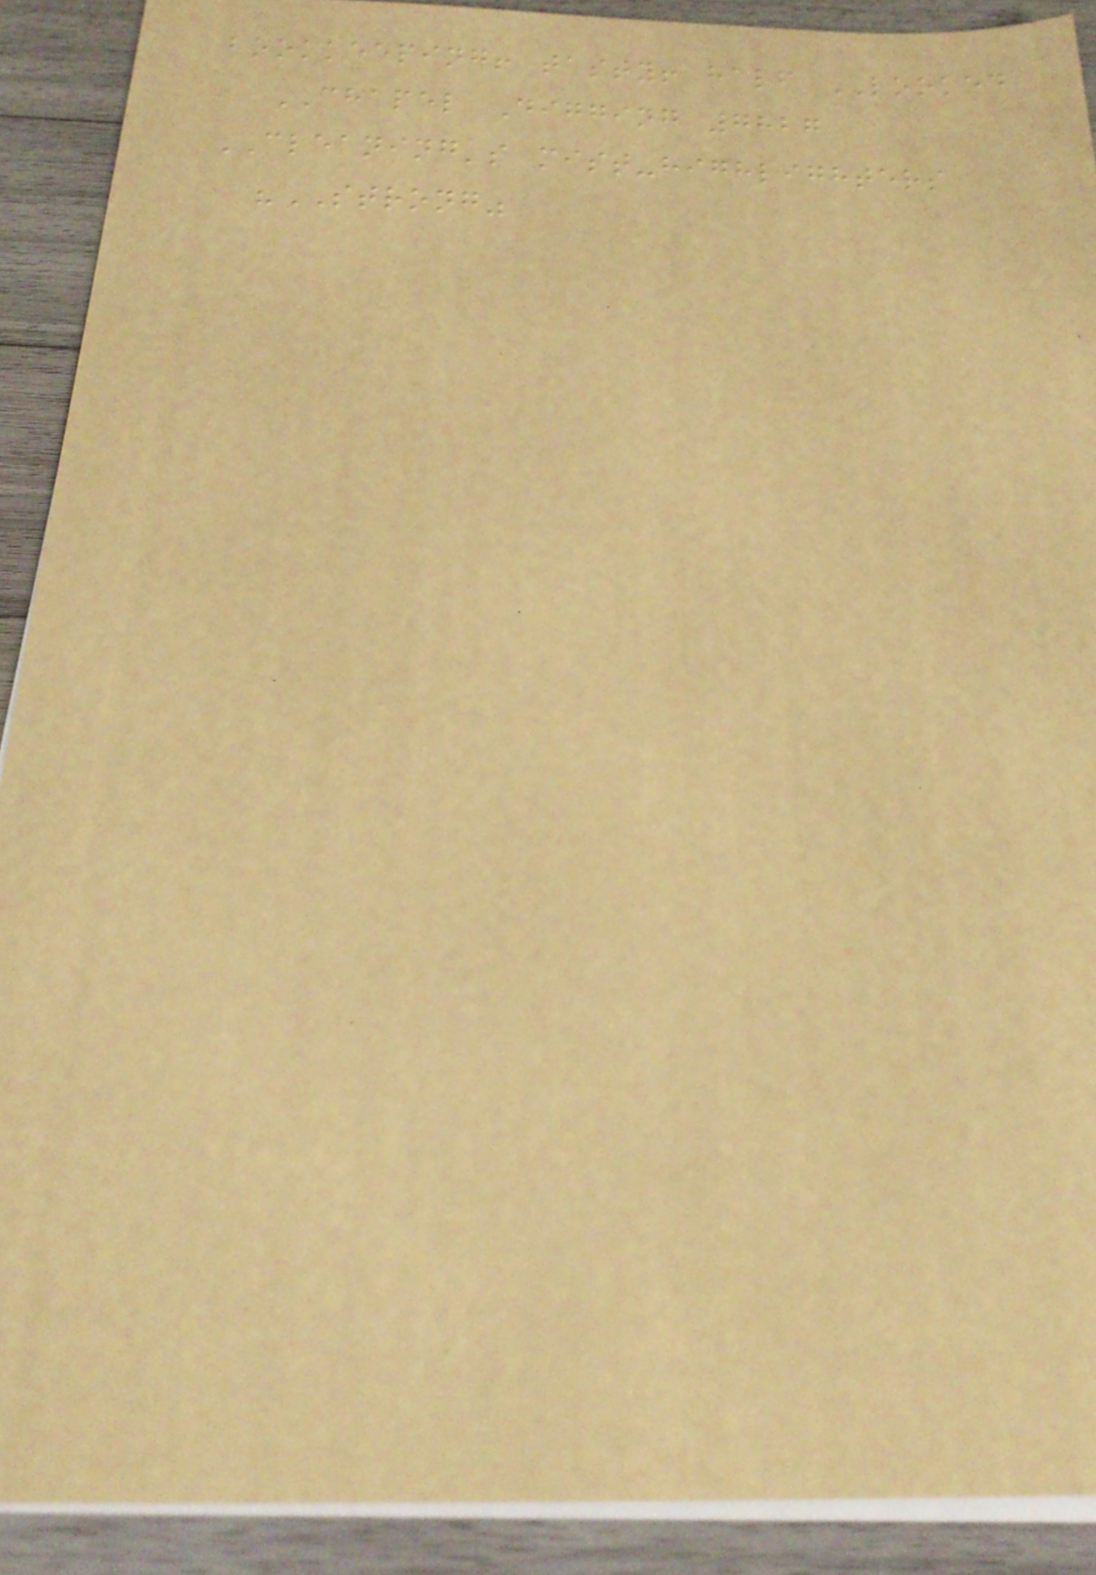bookkeeping! tasty! half LOOKED
CHAPEL Digging 7827
CLEANING's mist-highlighters
"STRONG"
